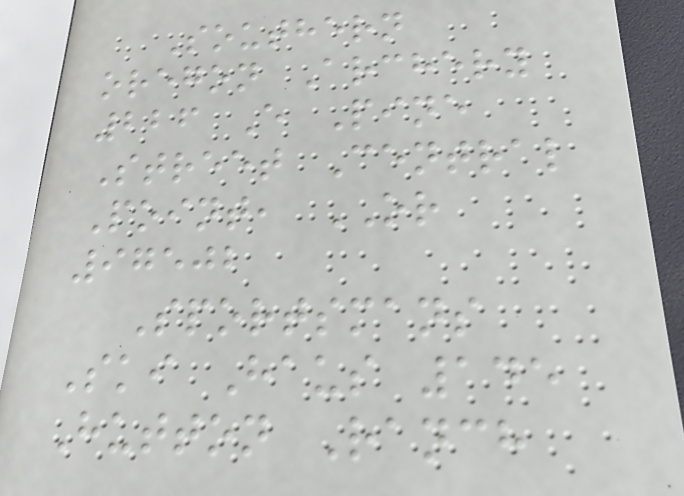Southern
oregon Archery
226 E Pine
Street Central
Point, OR
97502
Sportsmans
Ski Haus 145
Hutton Ranch
